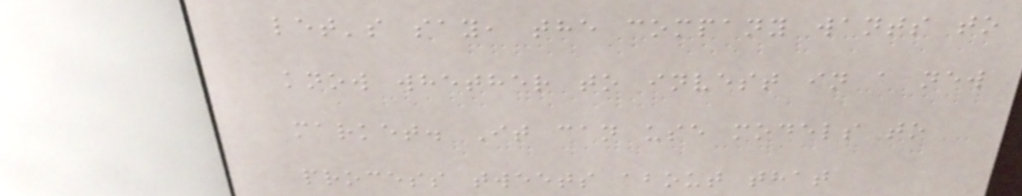let's say, the company wants to
know whether to invest in a new
market. It can use models to
process tweets about that
